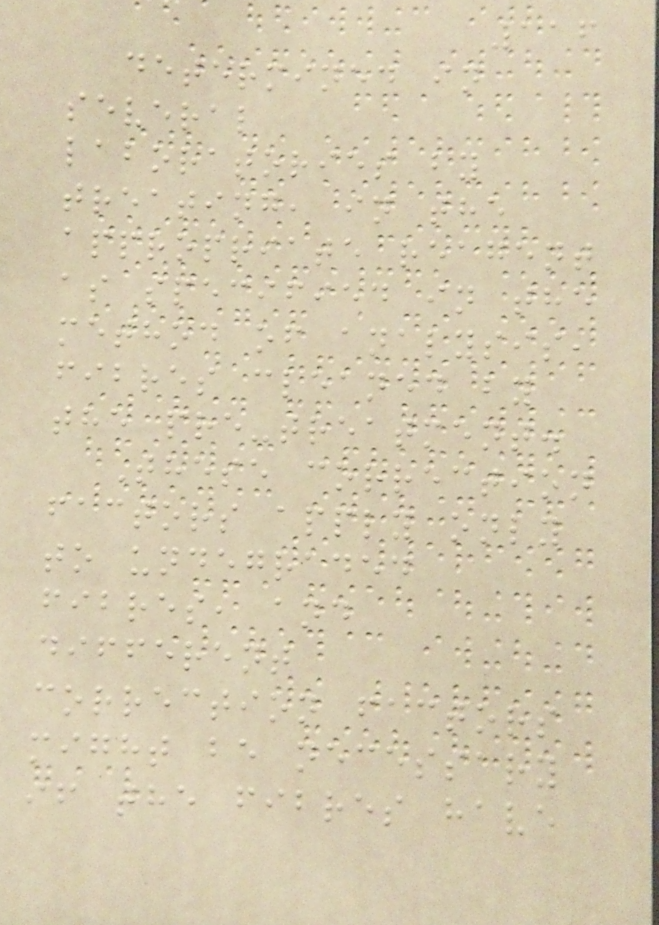116
determined in
several
laboratories by
treating, in the
appropriate reagent
as specified in the
method of analysis,
fibres cleaned by
the pre-treatment.
These correction
factors apply only
to undegraded
fibres, and
different
correction factors
might be necessary
if the fibres have
